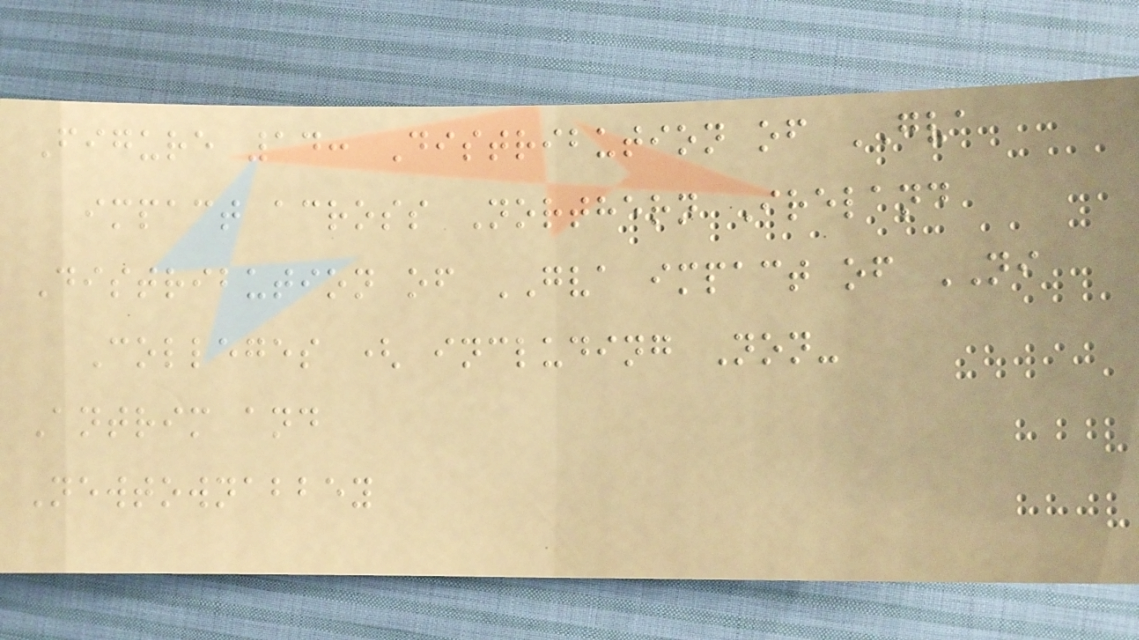Figure 14: Distribution of GVA
impact across Northern Ireland
Distribution of GVA impact of NI
Colleges ( including Non-
Antrim and
Newtownabbey
